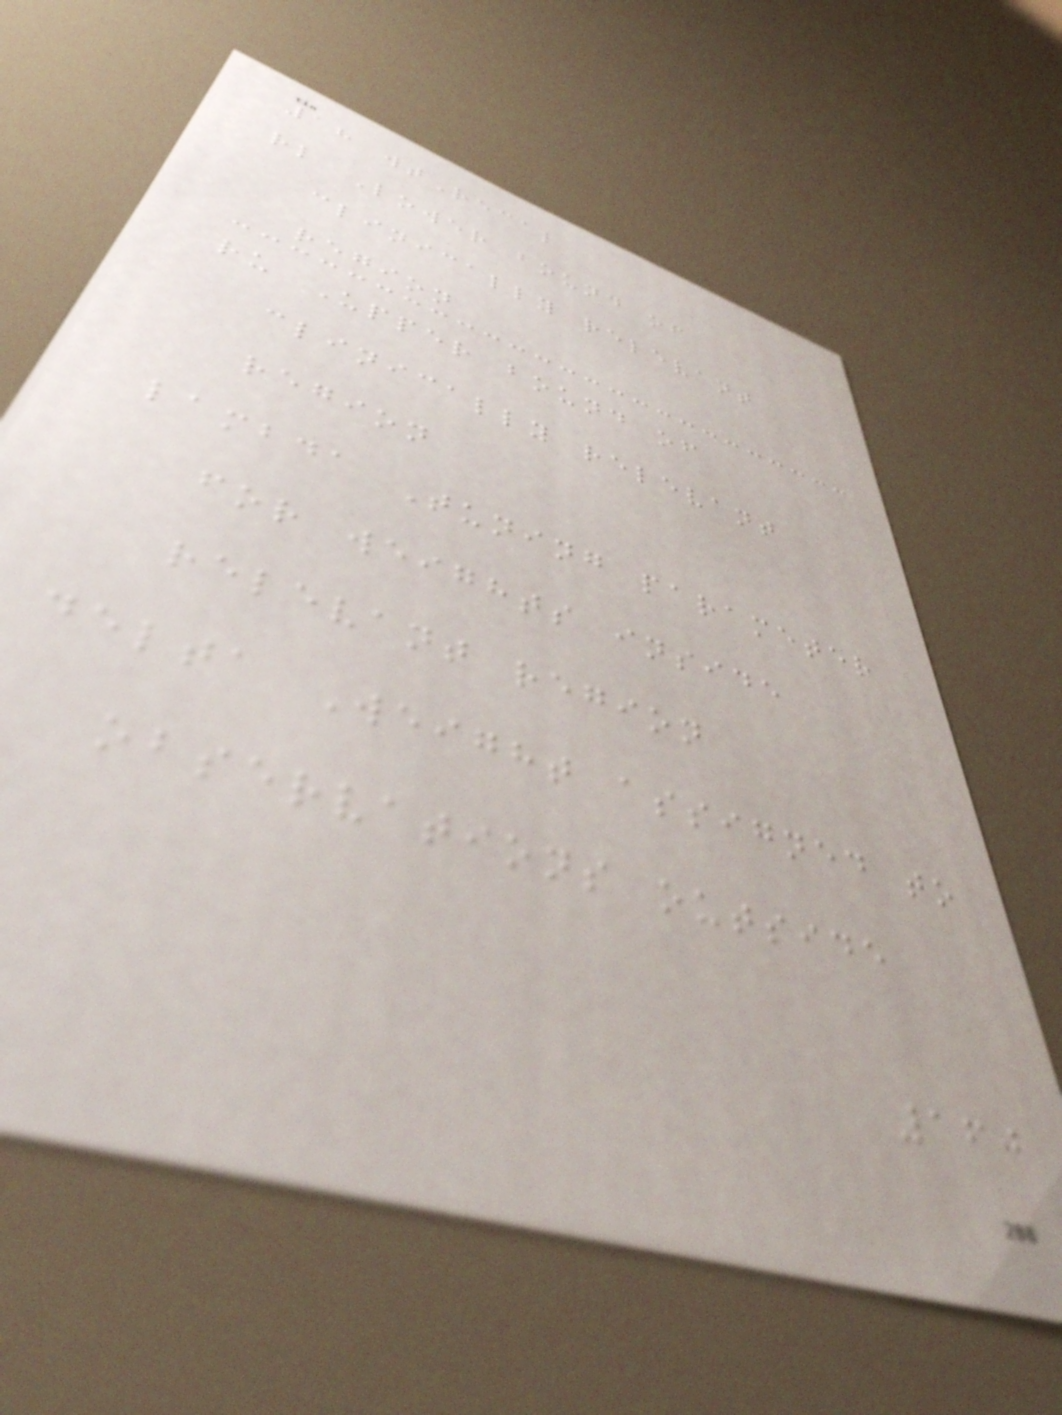18 wtRecal
rl Lower bound of
clinically relevant
region
ru Upper bound of
clinically relevant
region
lambda Tuning parameter
for weights inside
relevant region
delta Weight assigned to
observations outside
160
